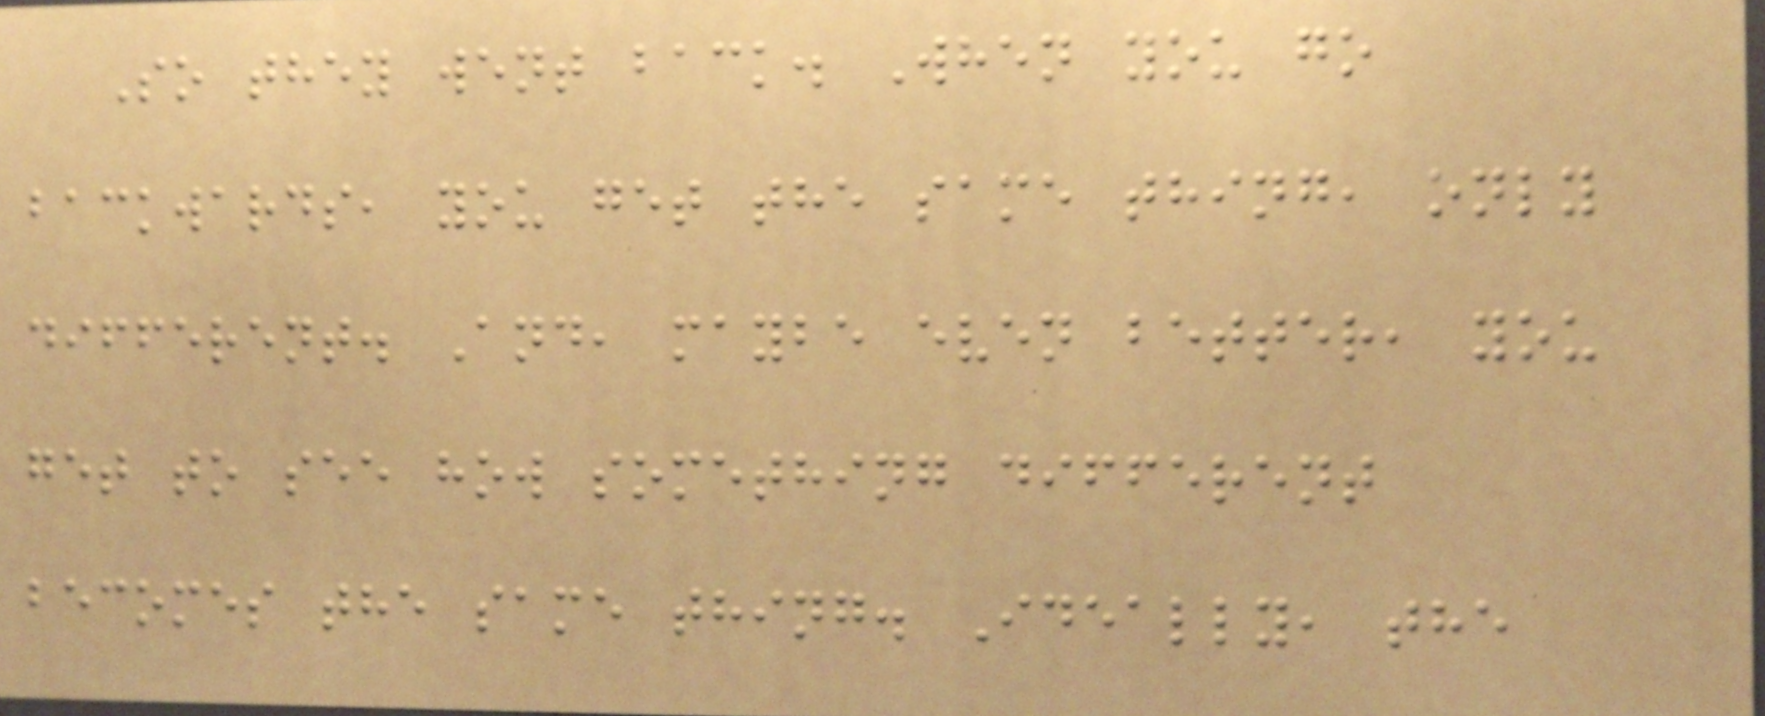So they went back. When you go
backwards, you get the same thing, only
different. And, maybe even better, you
get to see how something different
becomes the same thing. Ideally, the
